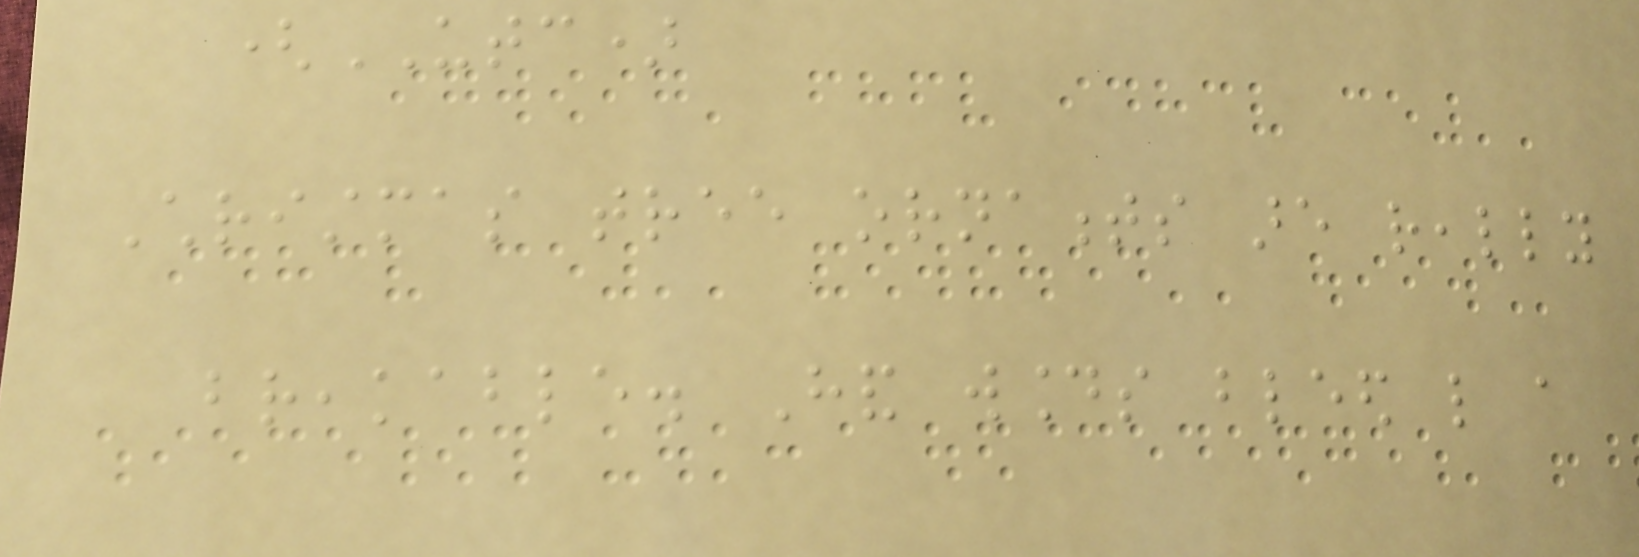(UTC)
Christmas tree ornaments are really
breakable. Hand wounds bleed like a
